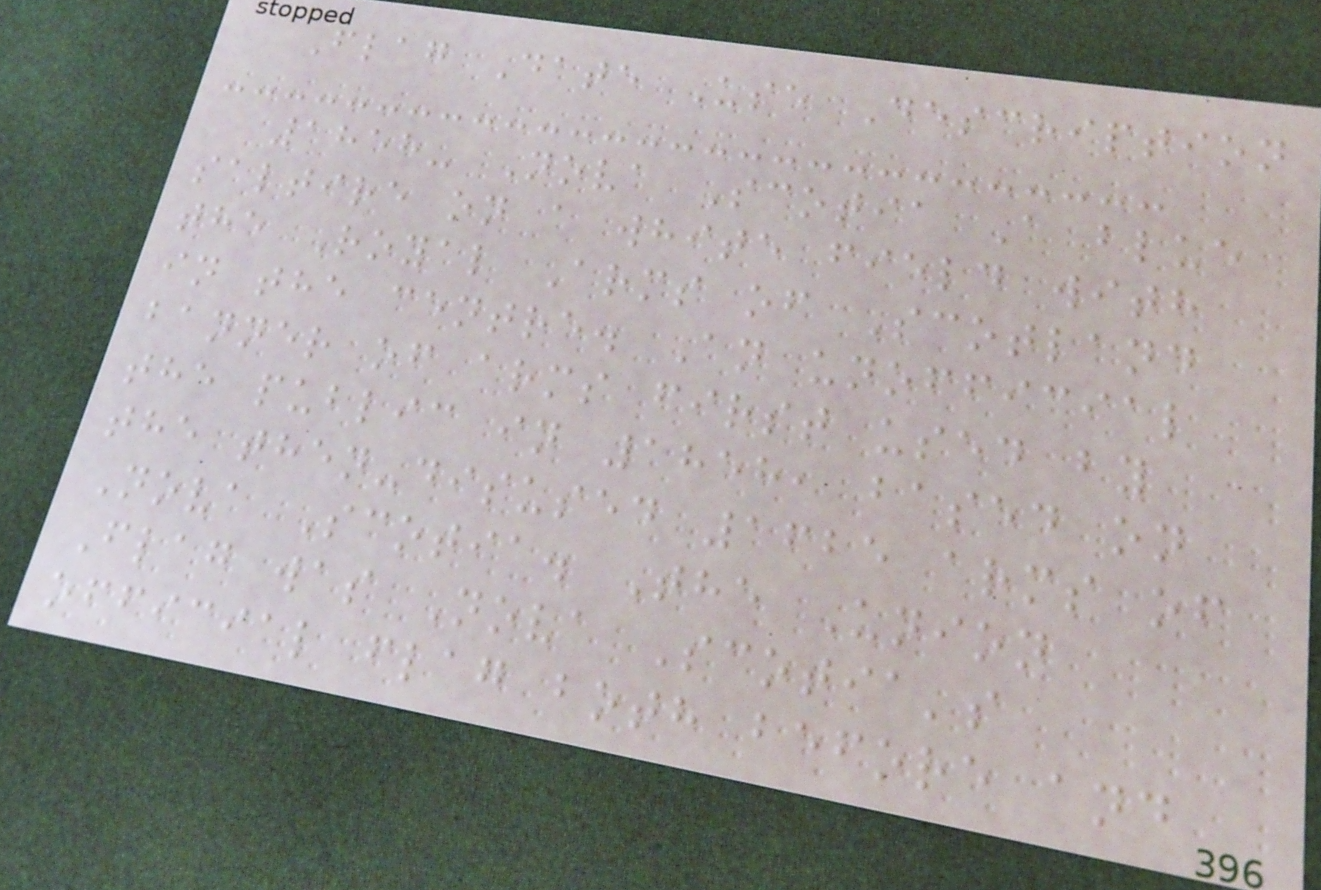Flag Date Use Description
1858- Nova Scotia A blue
saltire on a white field with
the Royal Arms of Scotland
in the centre. An unofficial
banner of arms first used by
the public in 1858, based on
the then-disused 1625 arms of
Nova Scotia. The Union
Flag was Nova Scotia's
official flag both before and
